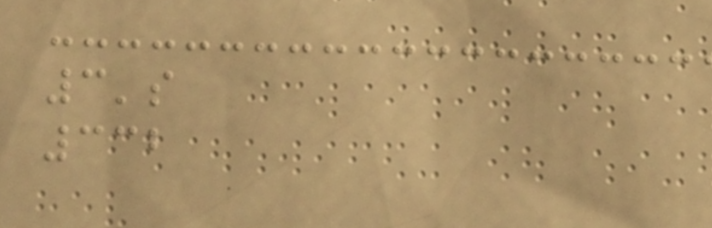3's
332
